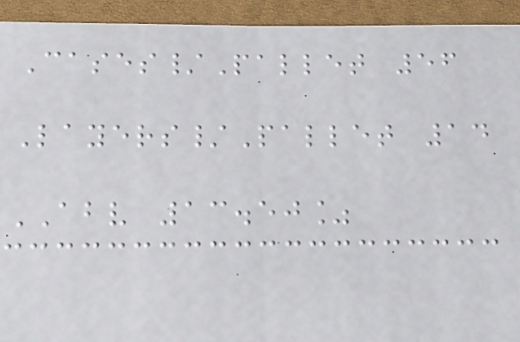Cases/Pallet 56
Layers/Pallet 14
ABV 13.50%
